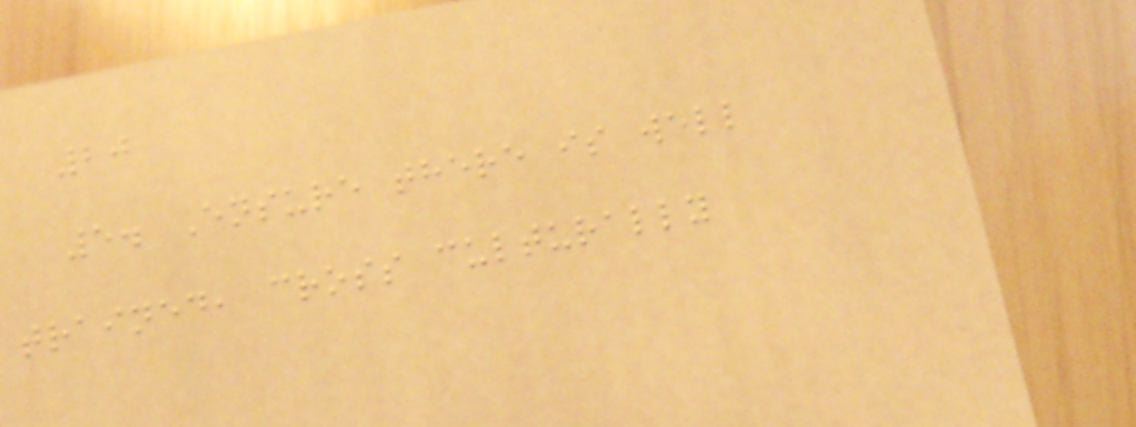20
5. Ensure there is well
trained, cross culturally
